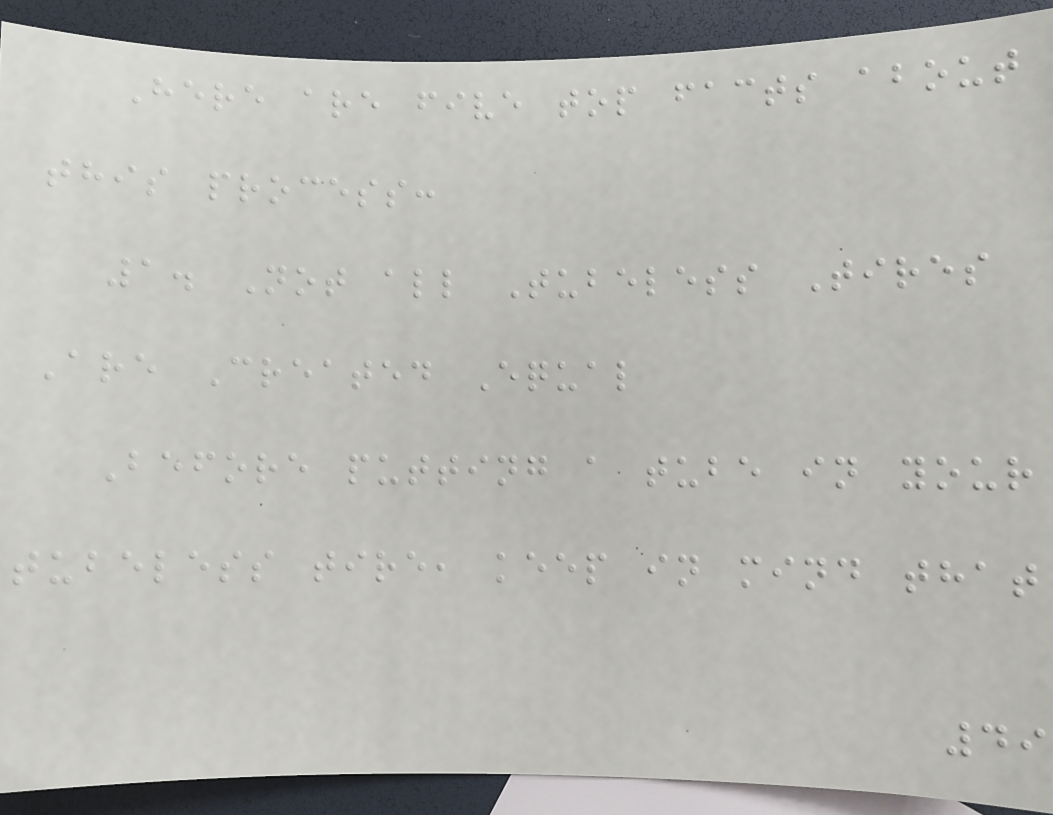Here are five top facts about
this process:
1. Not all Tubeless Tires
Are Created Equal
Before putting a tube in your
tubeless tire, keep in mind that
49
